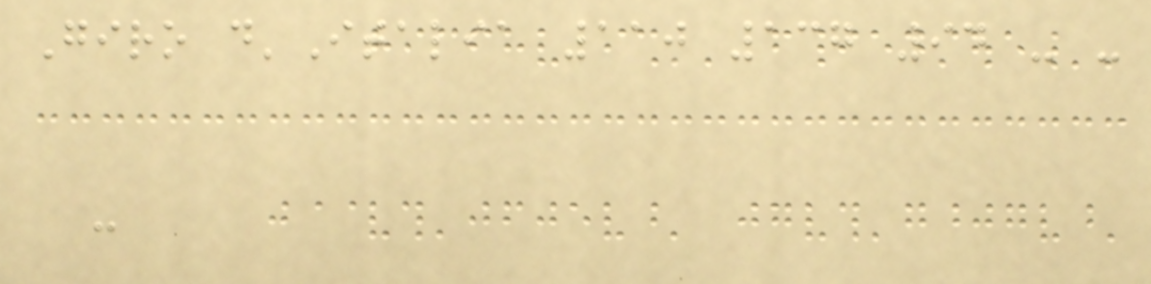Giro d'Italia 110 137 94 - -
-
